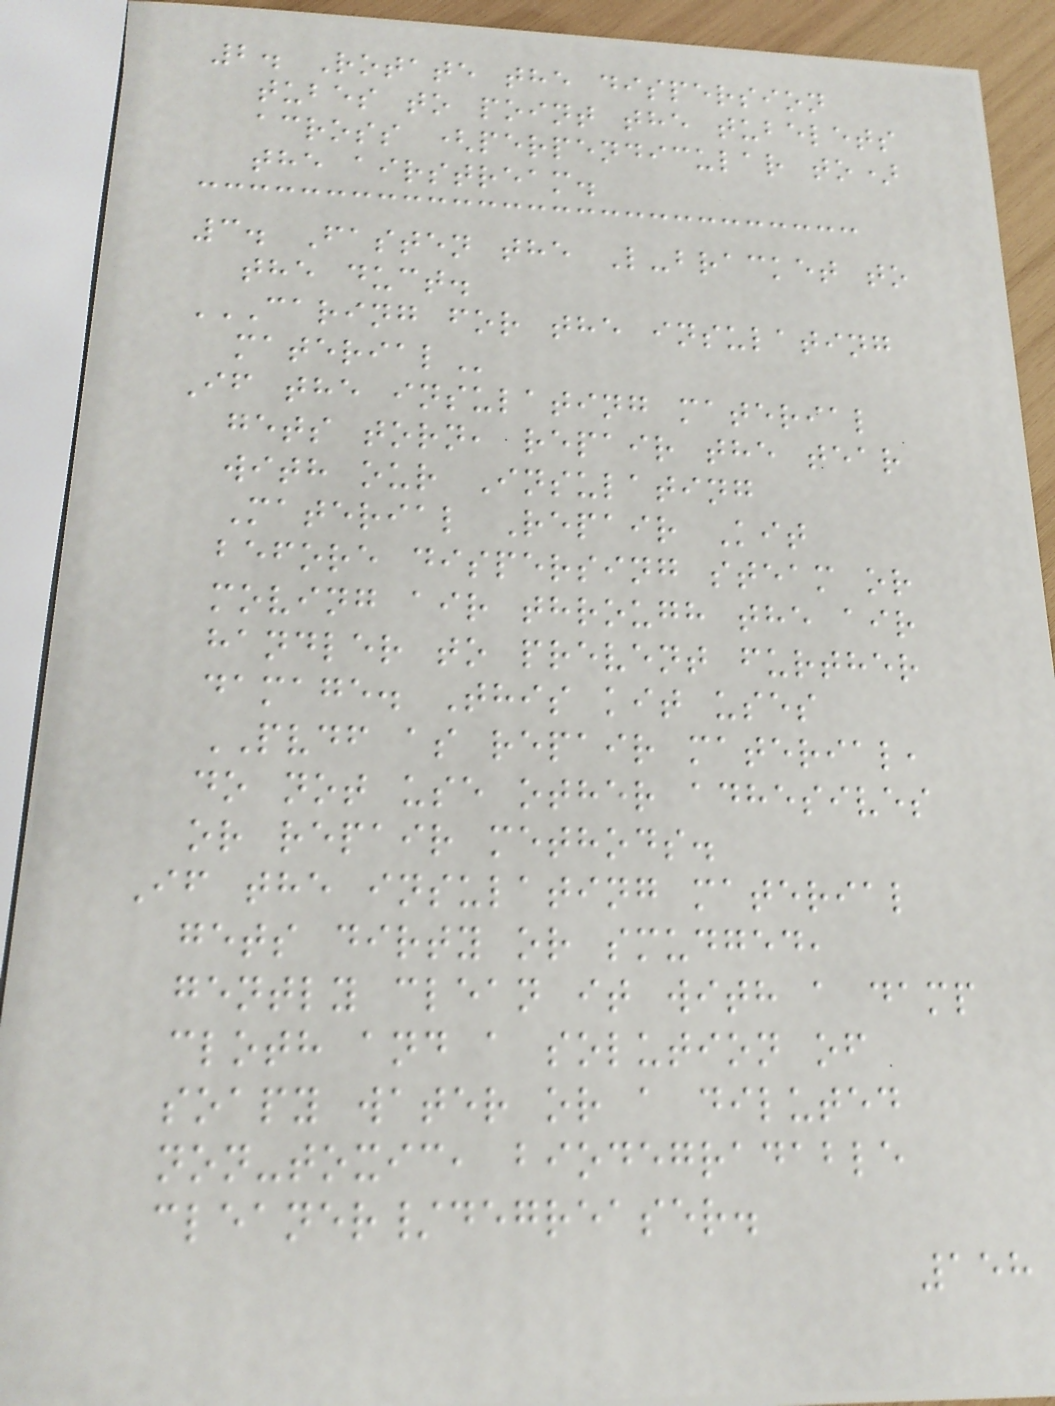2. Rotate the dispersion
tubes to point the tubelets
across (perpendicular to)
the airstream.
3. Fasten the L-bracket to
the duct.
CARING FOR THE INSULATING
MATERIAL
If the insulating material
gets torn, repair the tear
with our Insulating
Material Repair Kit
before dispersing steam or
moving air through the air
handler to prevent further
damage. This kit uses
PVDF as repair material,
do not use other adhesives
or repair methods.
If the insulating material
gets dirty or smudged,
gently clean it with a damp
cloth and a solution of
soapy water or a diluted
non-toxic, biodegradable
cleaner/degreaser.
158
